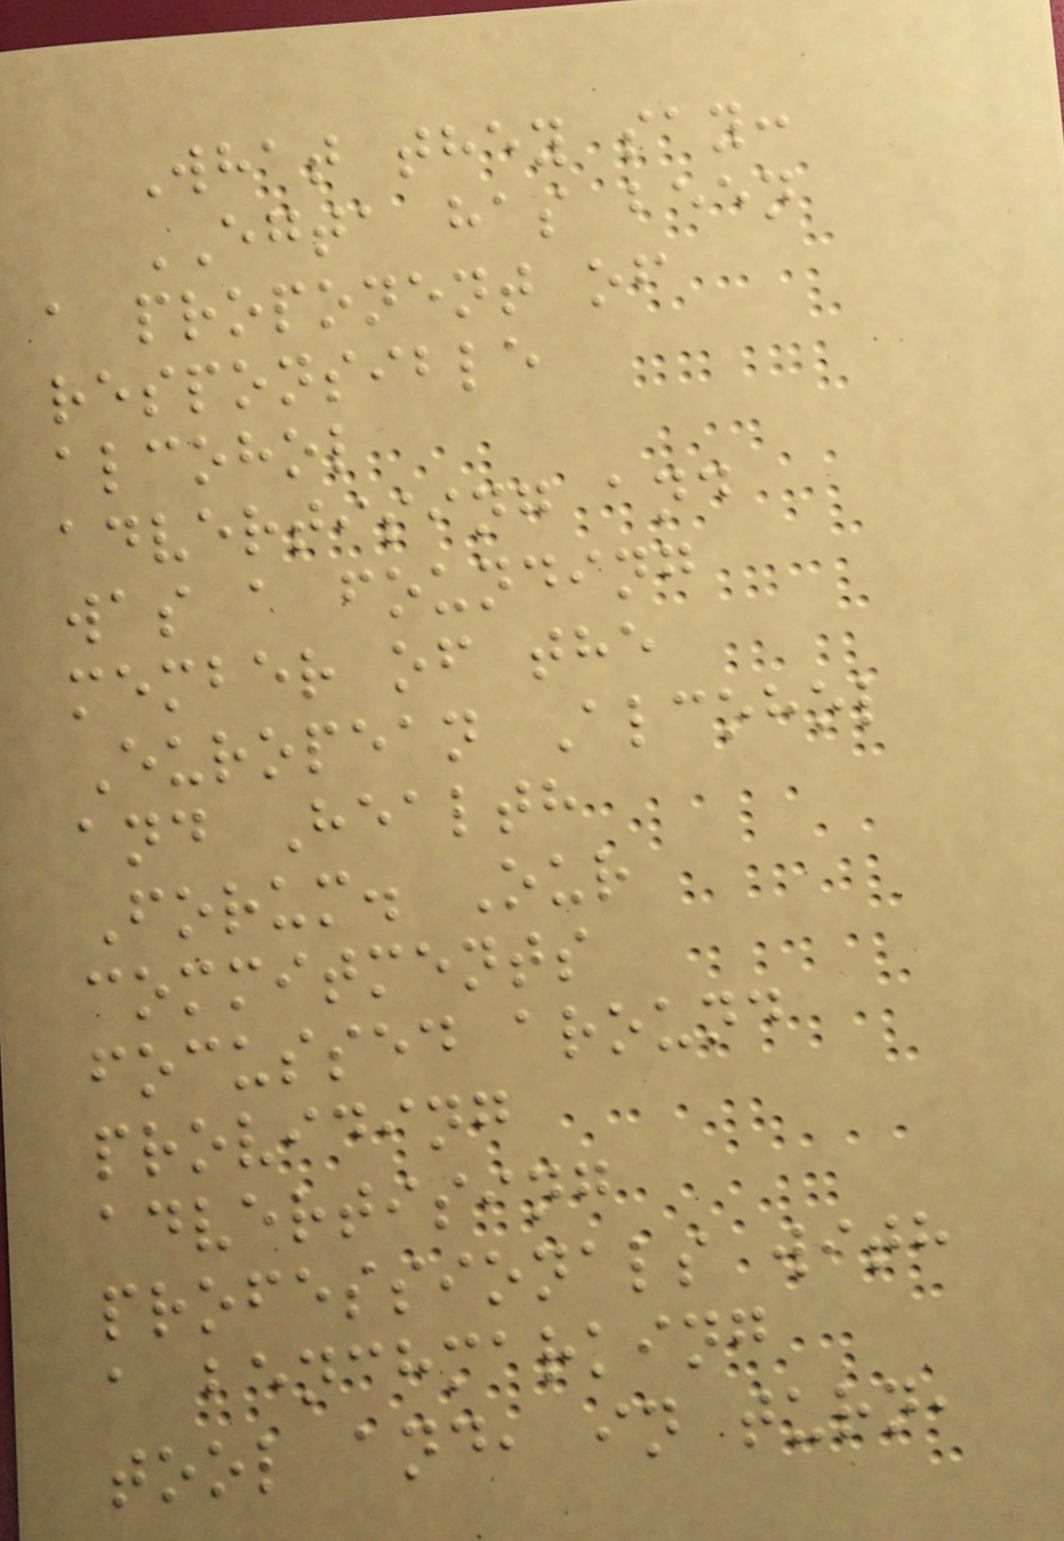What they say:
EGTA has been
a proponent of
responsible
alcohol
advertising and
was a founding
member of the
European Alcohol
and Health
Forum. Our
commitments
focussed around
providing
advertising
professionals with
a benchmarking
tool and, in turn,
